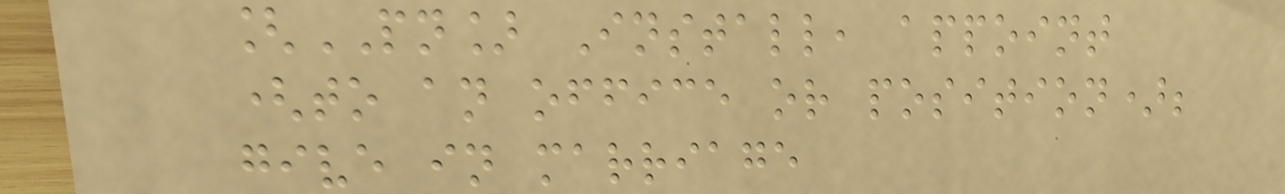[PN] Install, appoint
(to an office or position);
give in marriage
